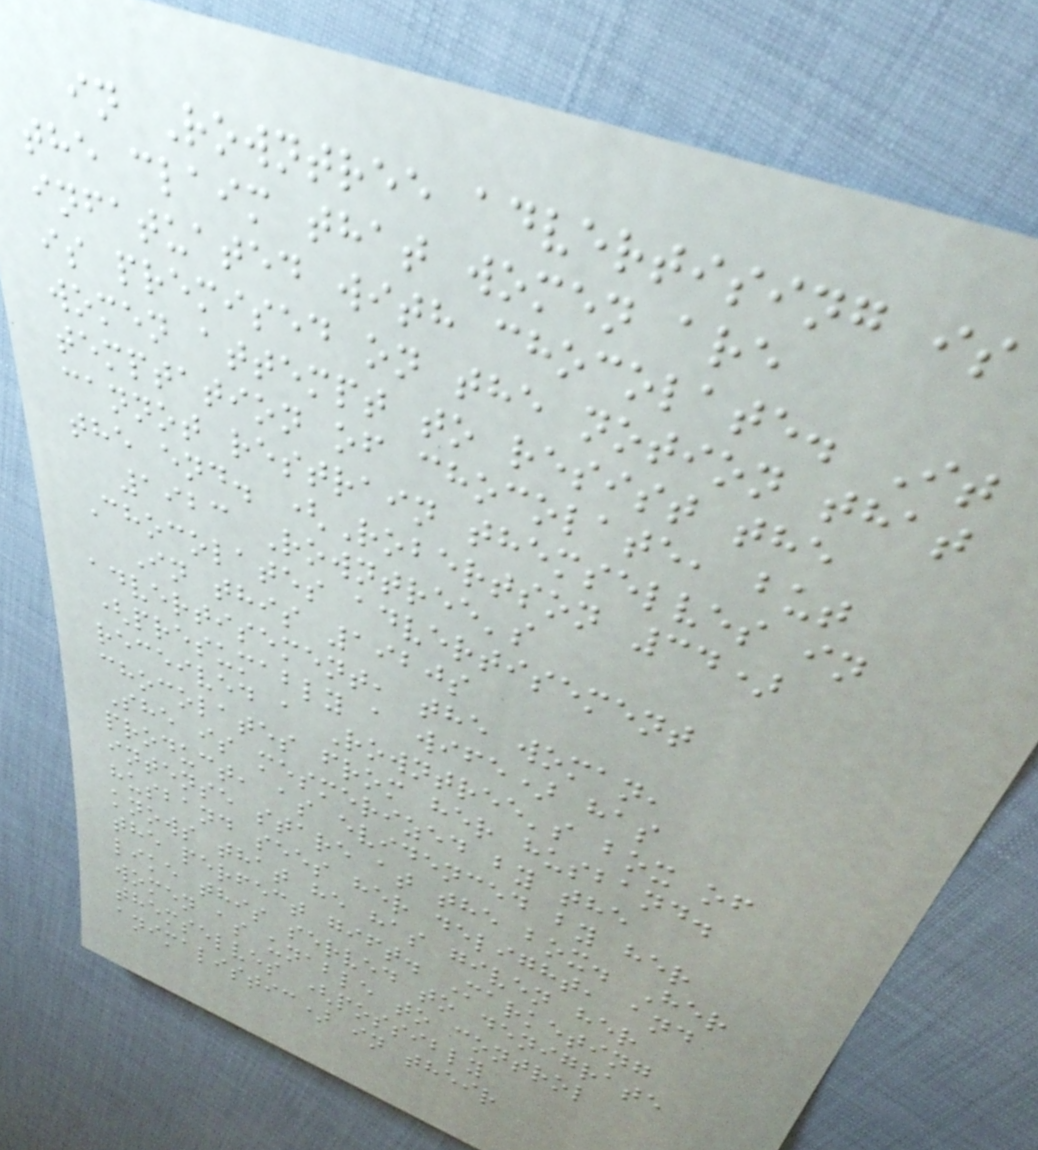in Rowntree advertising is
the claim that women are
infatuated with chocolate. It
is premised on the notion that
women attempt to resist the
temptation of chocolate, but
cannot restrain themselves in
the end. (Robertson 34)
1923 Rowntree's
Chocolates advertisement
In this 1920s
advertisement, the woman,
(presumably a wife) has
received a Rowntree's box of
chocolates from her husband.
She is mesmerized by the
product, as evidenced by her
intense stare at the box. Her
husband sees her delight, and
knows that he has given her
the perfect gift. Marketing
like this served to denigrate
women as unable to control
themselves (possibly
animalistic) in their
